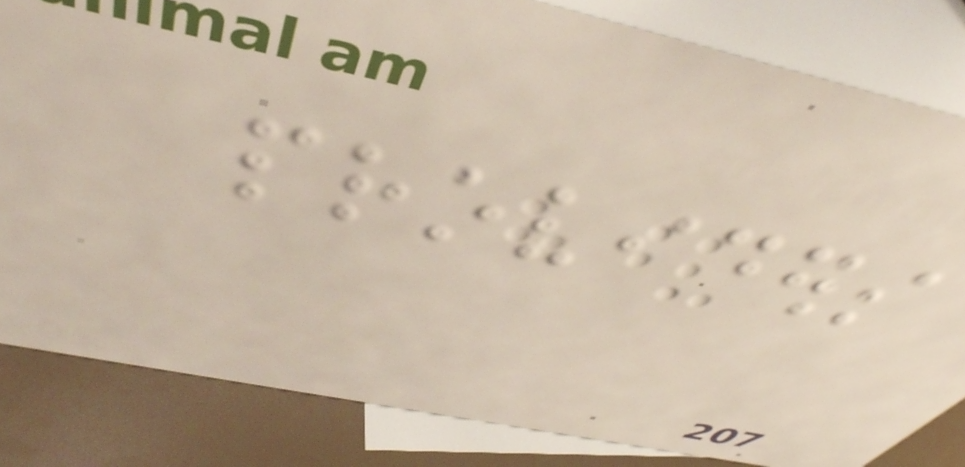providers
